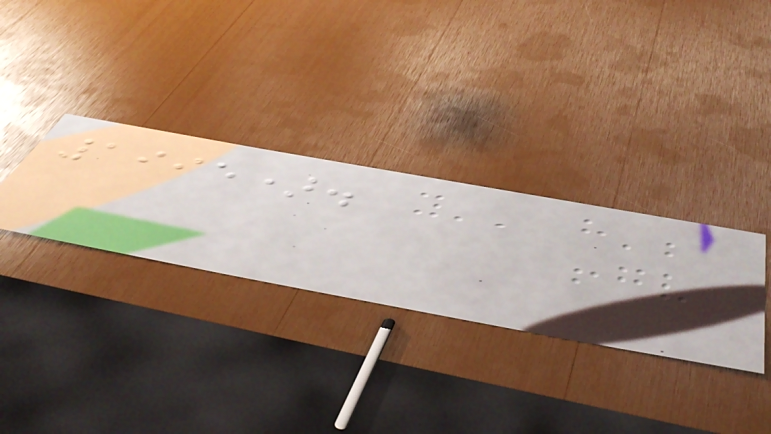1995).
